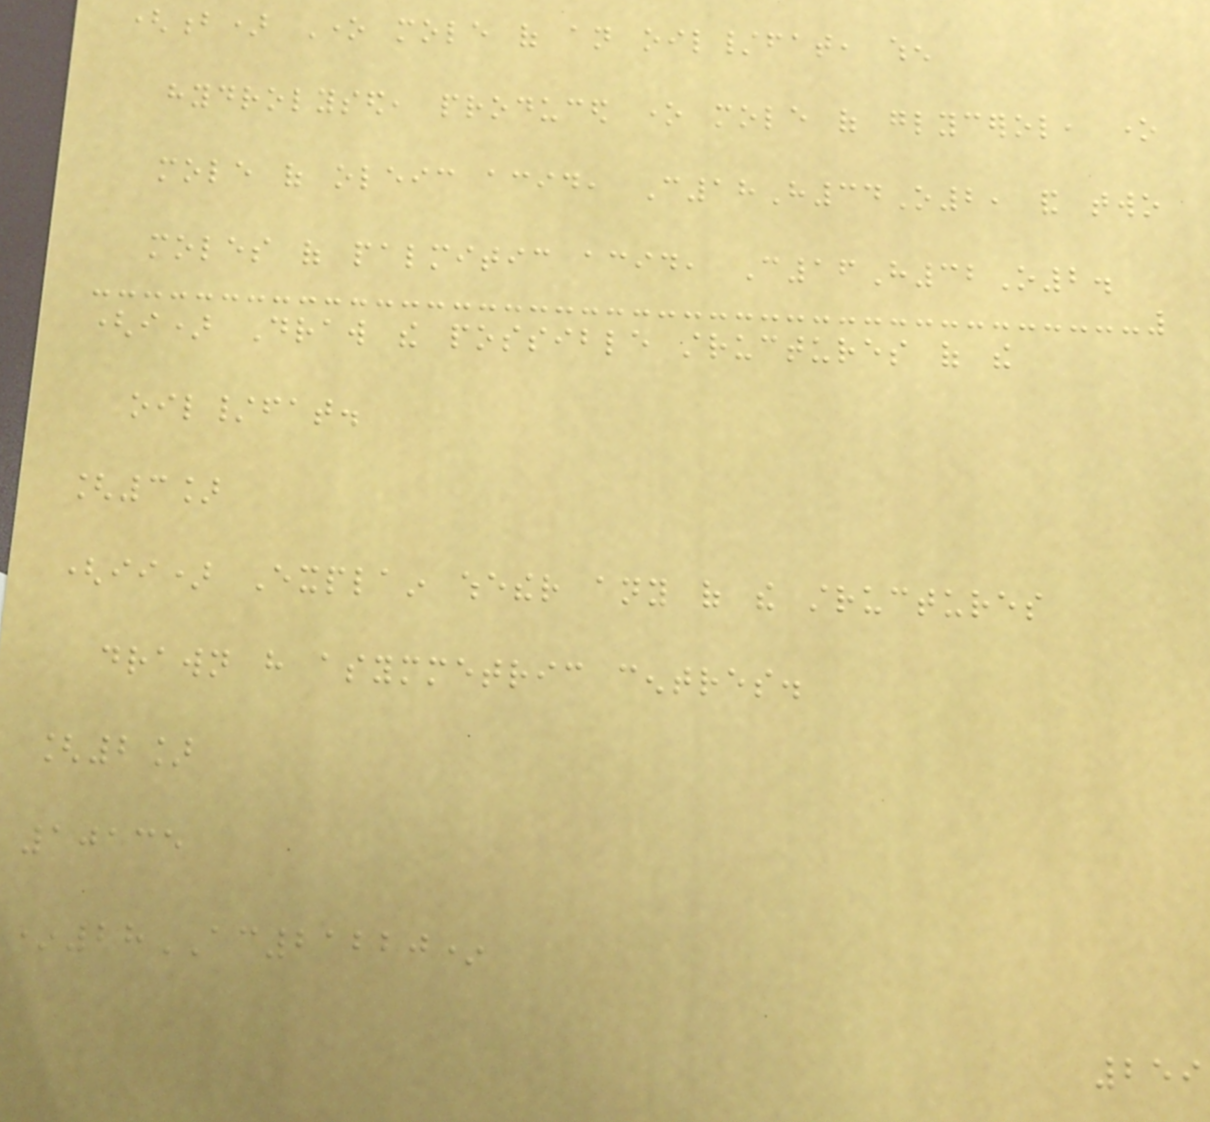(b) One mole of an oil/fat, when
hydrolysed, produced one mole of glycerol, one
mole of oleic acid, C18H34O2, and two
moles of palmitic acid, C16H32O2.
(i) Draw the possible structures of the
oil/fat.
[3]
(ii) Explain whether any of the structures
drawn have asymmetric centres.
[2]
10135
*28AC21220*
259
